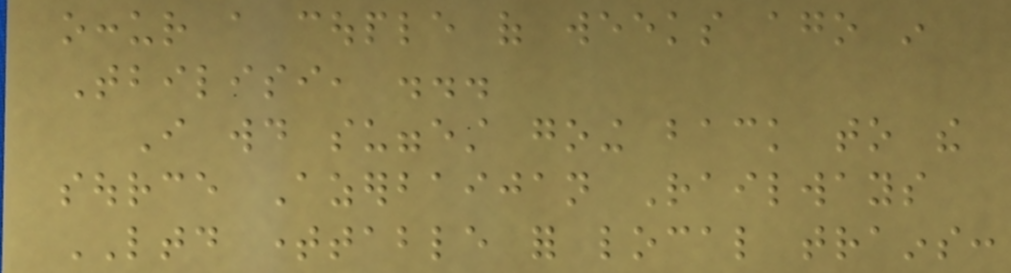occur a couple of weeks ago in
Tbilisi, ...
I would suggest going back to the
source Azerbaijan Railways
LTD timetable for local trains:
